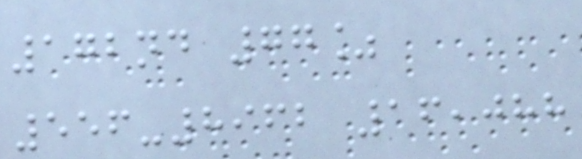172nd 77%
556-8962 16,088
